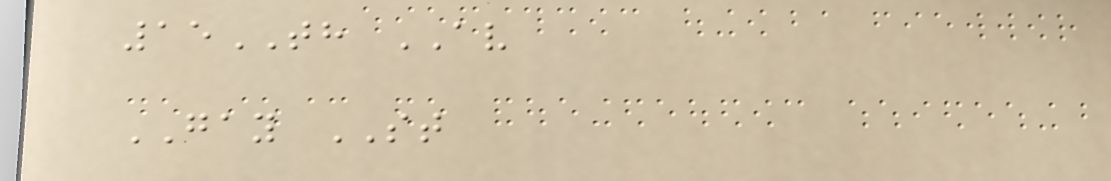15TH AV
GAY ST
